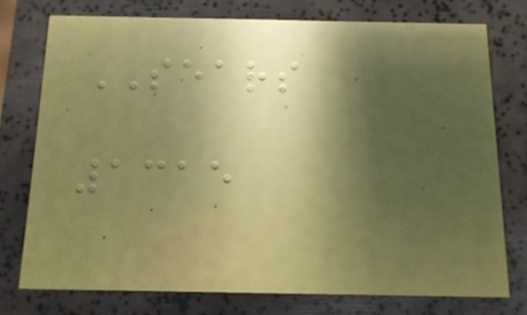SEARS
1315
